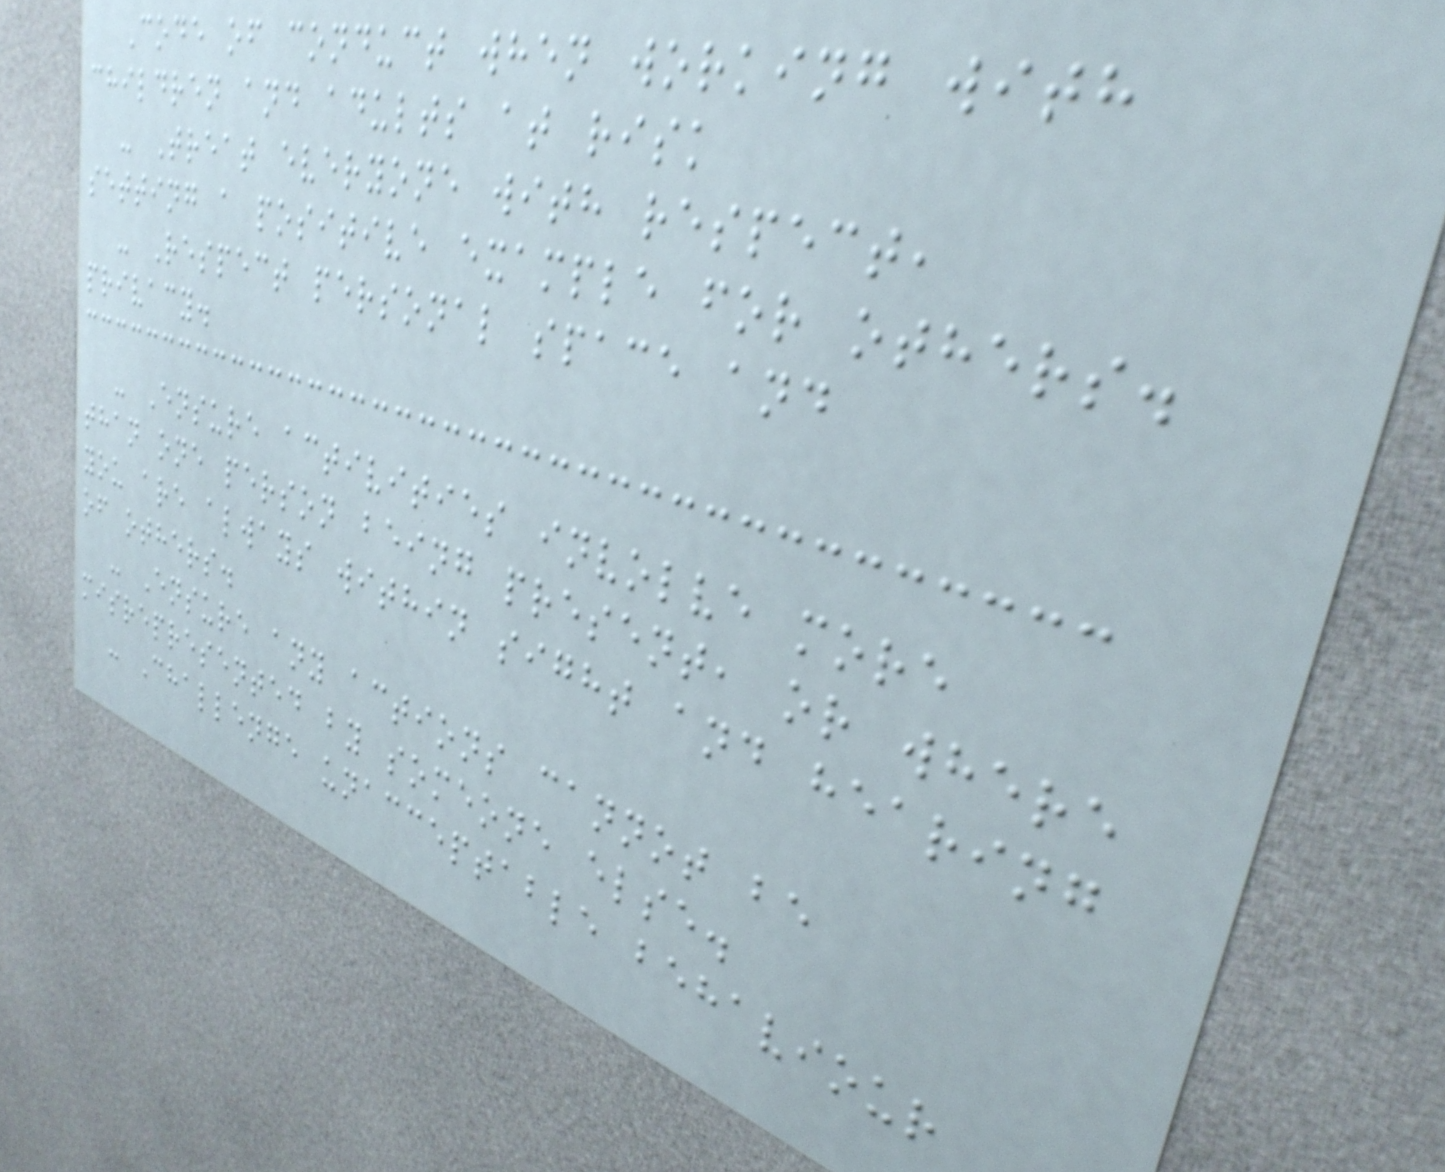Code of conduct when working with
children and adults at risk
- Treat everyone with respect,
setting a positive example for others.
- Respect personal space and
privacy.
- Ensure activities involve more
than one person being present, or where
you are always within sight and hearing
of others.
- Ensure any actions cannot be
misrepresented by someone else.
- Challenge unacceptable behaviour
